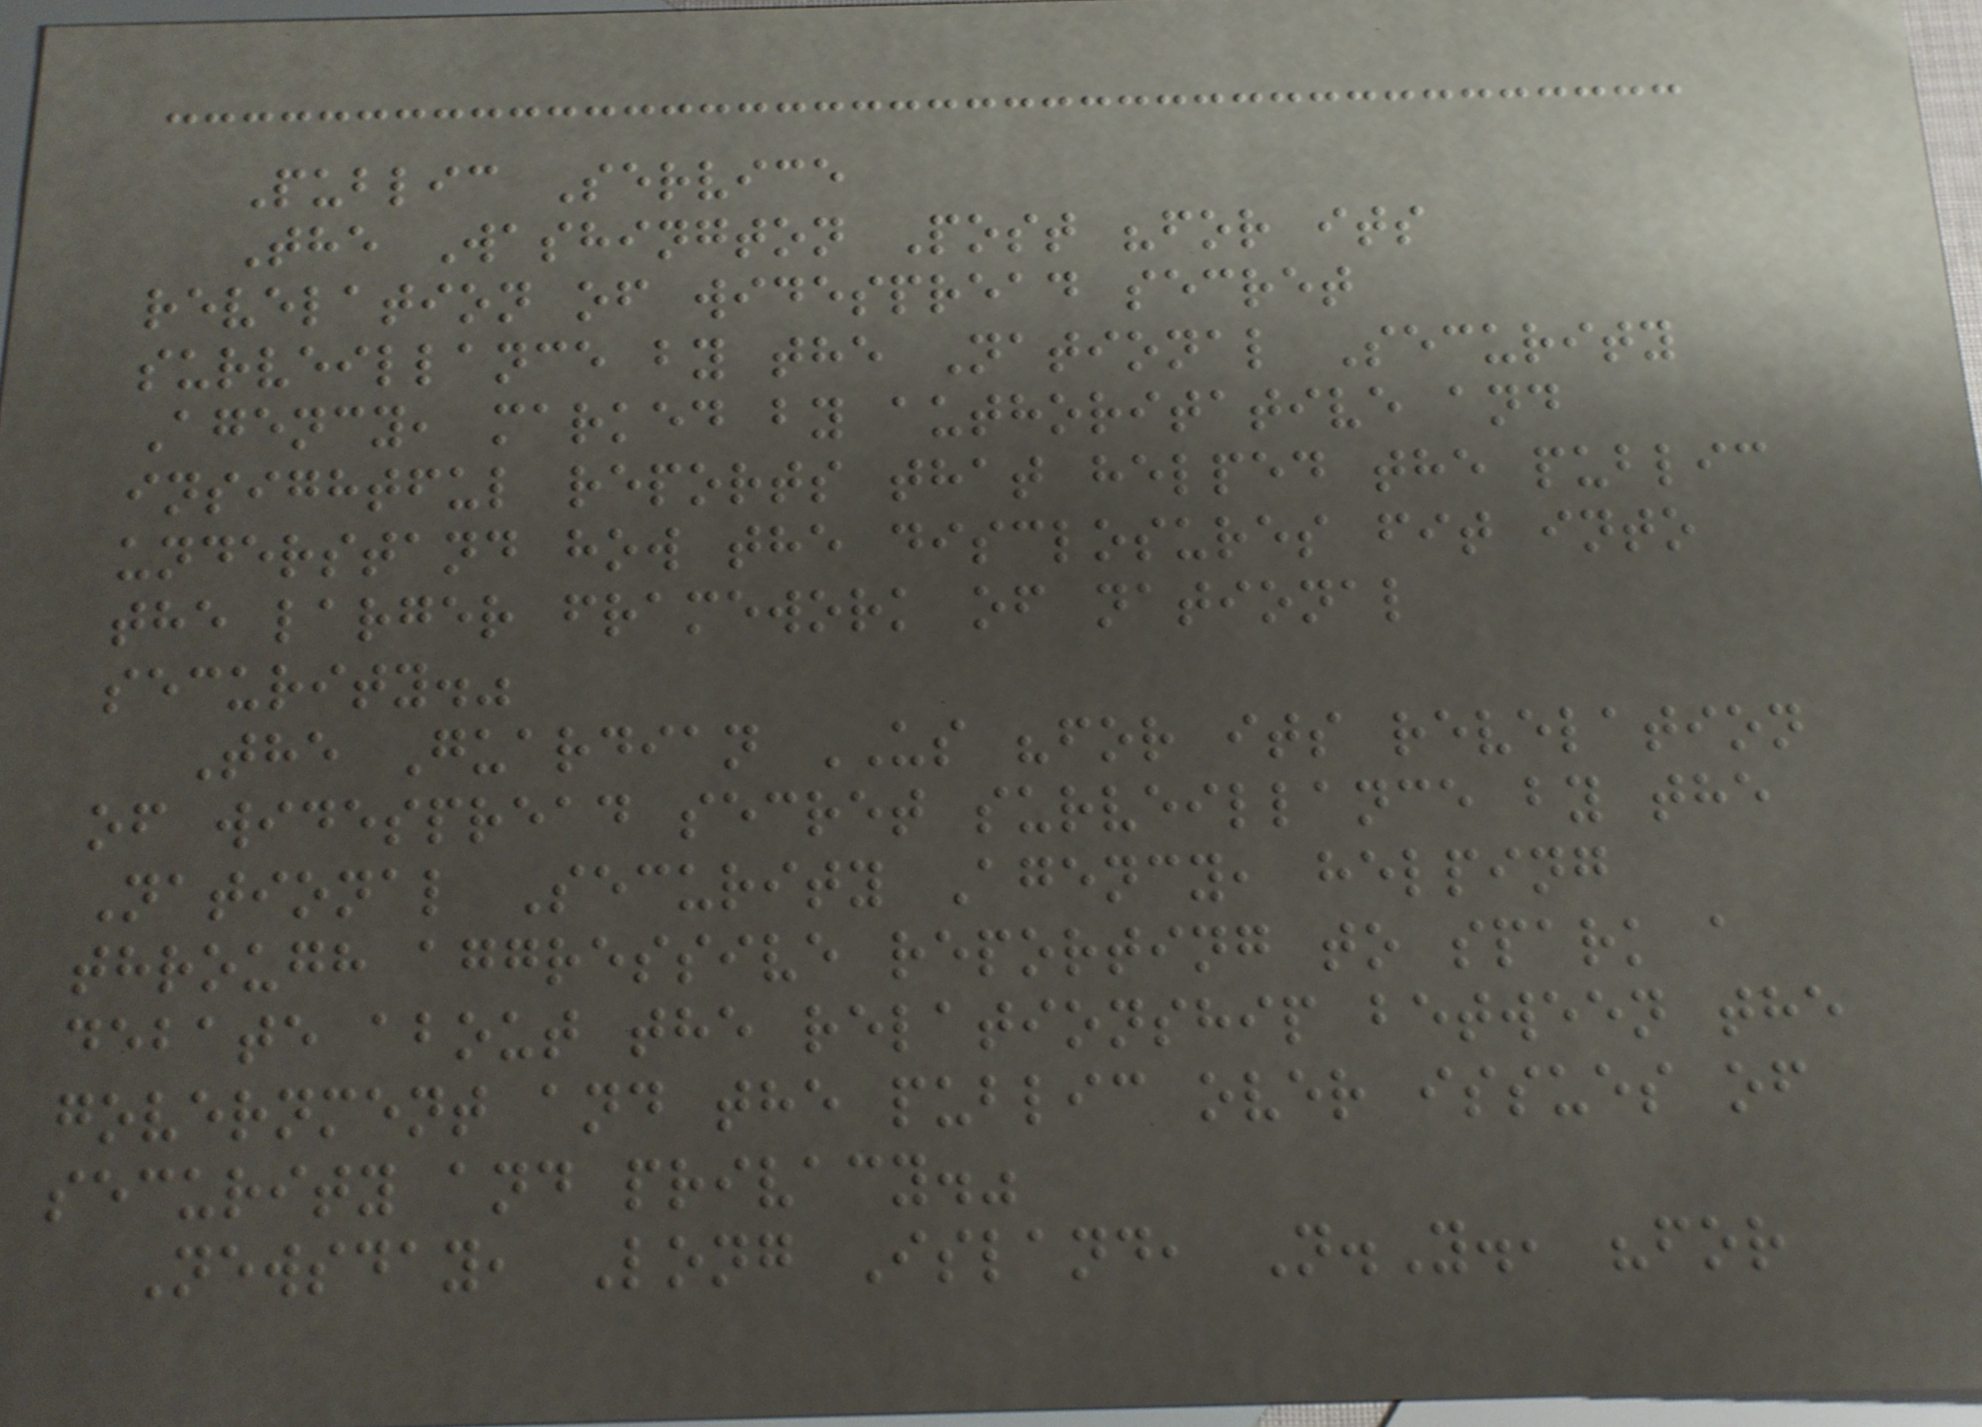Public Service
The Washington Post "for its
revelation of widespread secret
surveillance by the National Security
Agency, marked by authoritative and
insightful reports that helped the public
understand how the disclosures fit into
the larger framework of national
security."
The Guardian US "for its revelation
of widespread secret surveillance by the
National Security Agency, helping
through aggressive reporting to spark a
debate about the relationship between the
government and the public over issues of
security and privacy."
Newsday, Long Island, N.Y., "for
